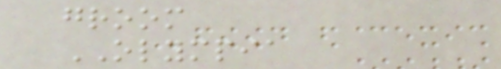groom
OLYMPIA
